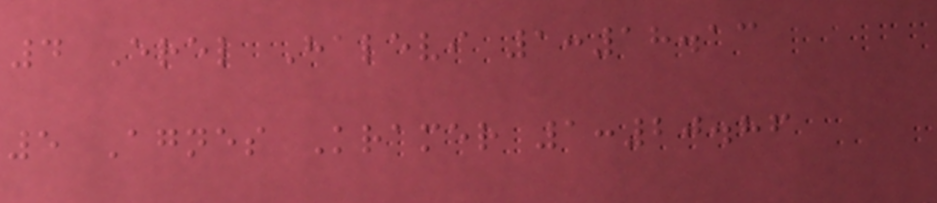4 Erel Halevi 1:18.13
5 Agnes Kramer 1:20.86
